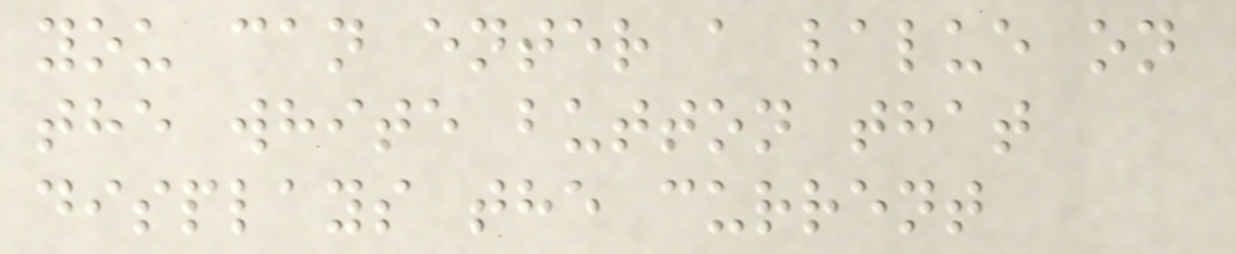you can enter a value on
the white button that
displays the current
